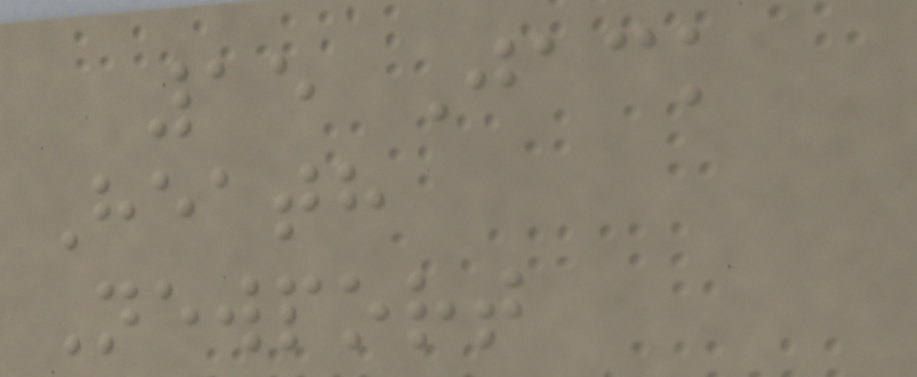15 Jack
Heath
Newport
